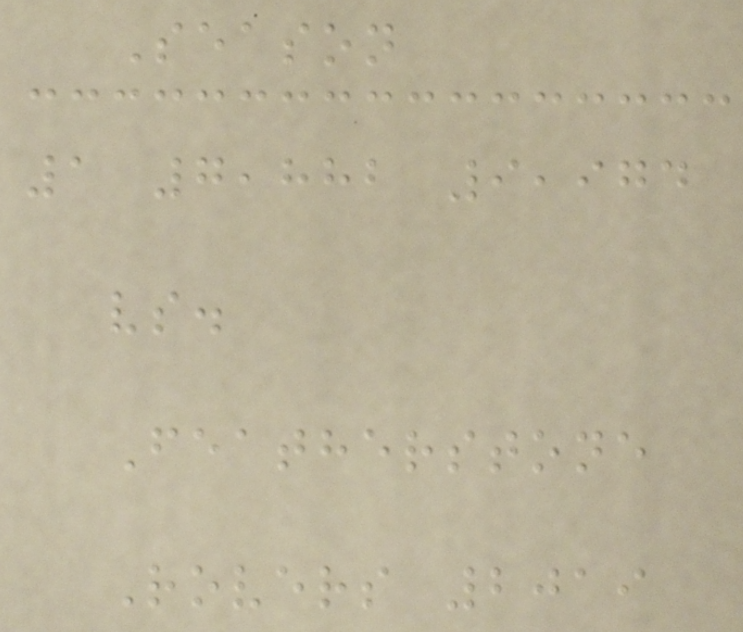Season
1 7,882 9,974
vs.
Featherstone
Rovers 2019
